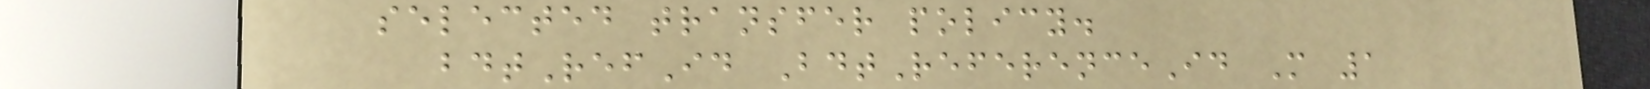selected transfer policy.
bdtRefId BdtReferenceId M 1
